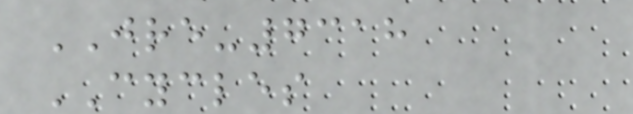JRE-7318
CYCLES
